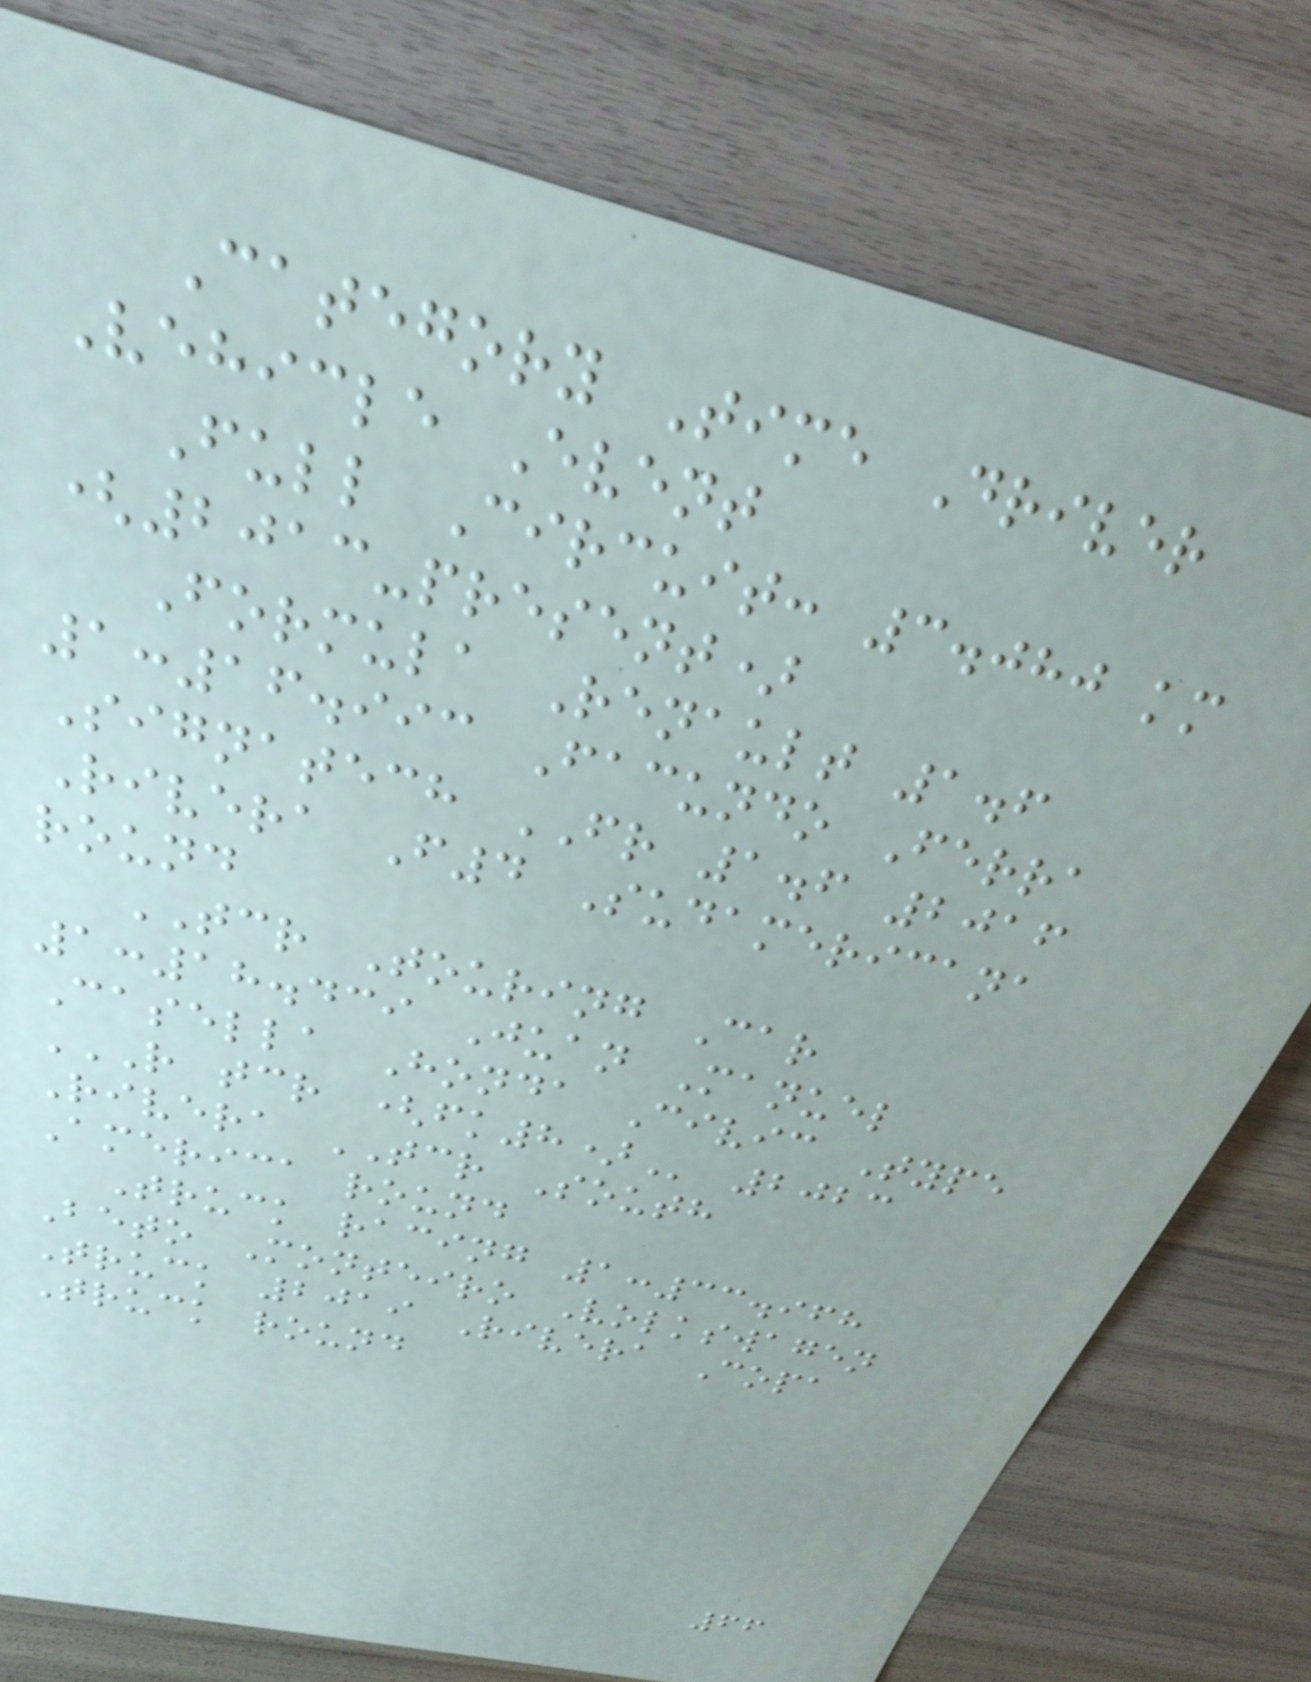Category Time Driver
Vehicle Event
Full Circuit: 3.080 km
(2013-present)
Formula Renault 1.6
1:16.993 Facundo Ferra
Signatech FR 1.6 2016
Rivera F4 Sudamericana
round
TCR Touring Car
1:18.439 Juan Manuel
Casella Honda Civic Type
R TCR (FK8) 2023
Rivera TCR South
America round
Truck racing 1:33.968
Beto Monteiro Volkswagen
Truck 2019 Rivera Copa
Truck round
66
